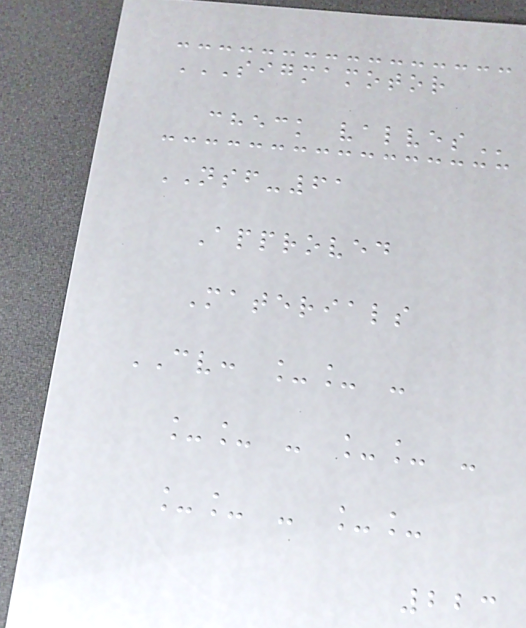SIGMAMOTOR
CHECK VALVES
NSF-61
Approved
Materials
CV: __ -
__ - __ -
__ - __
223
